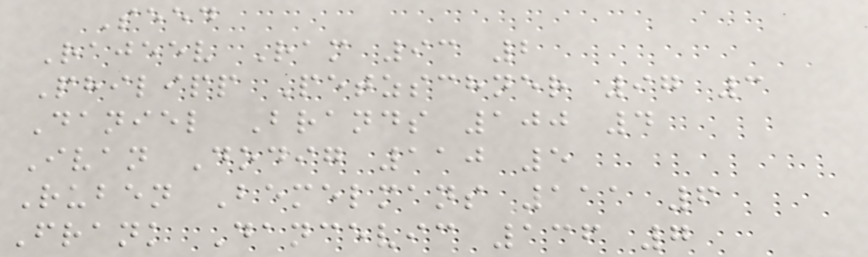Seed
Rajeev Ram 93 2
Philipp Petzschner 97 3
Daniel Brands 100 4
Ivan Dodig 110 5
Ruben Bemelmans 111 6
Frank Dancevic 136 7
